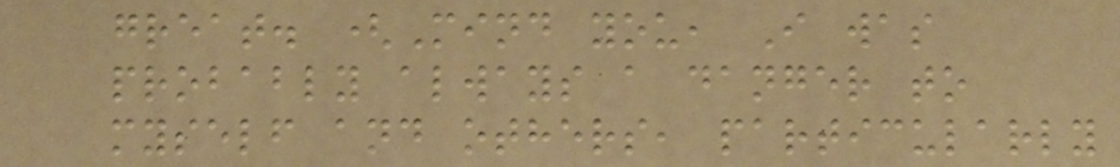great. (Mind you, I was
probably always a danger to
myself and others, particularly
